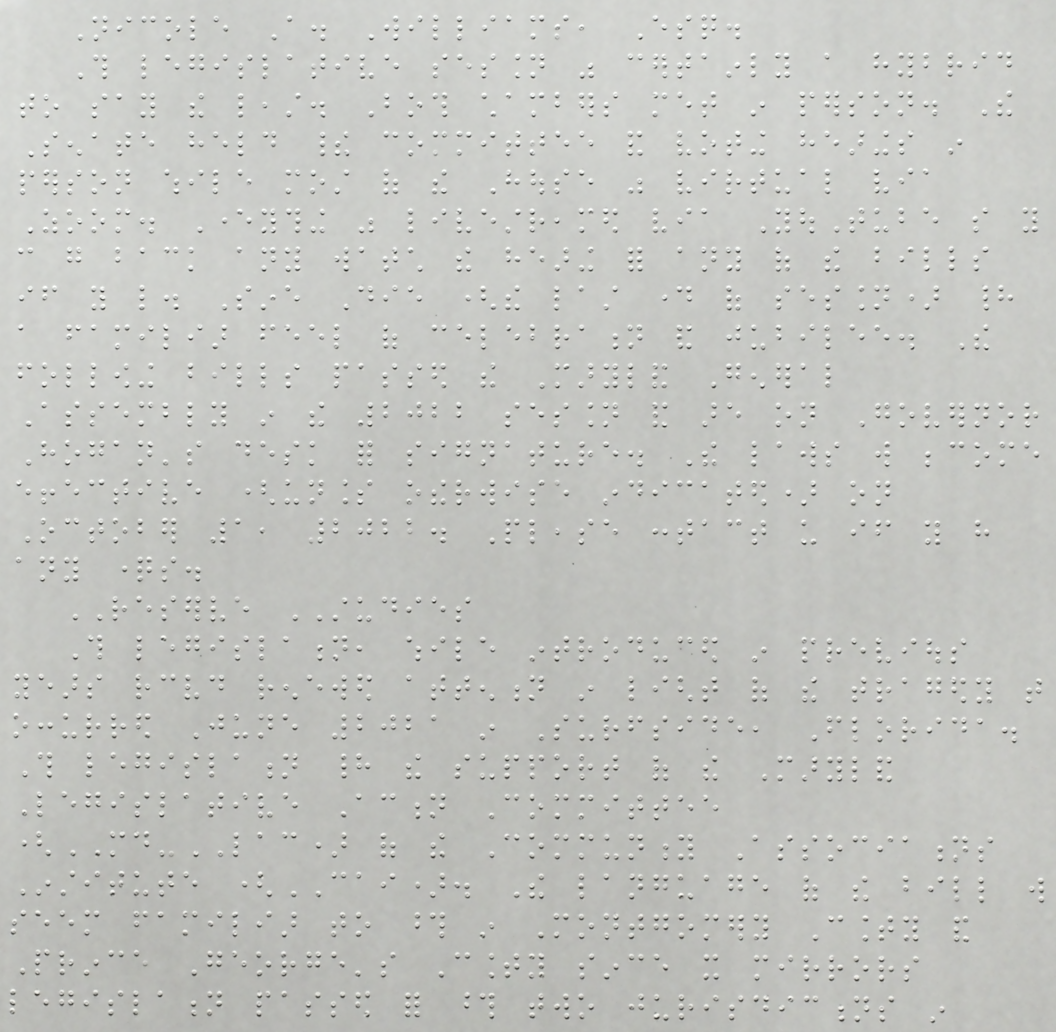Nicole A. Williams, Esq.
This legislative session was certainly a hybrid
to say the least. Both chambers met in person. The
Senate held their committee and voting hearings in
person while most of the House was virtual via
Zoom. Everything was livestreamed via YouTube so you
can go back any watch the hearing for any of the bills
if you like. Sine Die (the last day of session) had
a familiar feel of celebration and jubilee. The
following bills passed the Maryland General
Assembly in the 2022 session and are on Governor
Hogan's desk for signature. The laws will become
effective (unless otherwise indicated) on
October 1, 2022. Please contact us if you have
any questions.
RESERVE STUDIES
This legislation, while introduced in previous
years received renewed attention in light of the tragedy that
occurred June 2021 in Surfside, Florida.
This legislation had the support of the Maryland
Legislative Action Committee
(MD-LAC) of the Community Associations
Institute (CAI). The language of the bill will
seem familiar to those in Montgomery County and
Prince George's County since it mirrors
legislation passed for those two jurisdictions in
